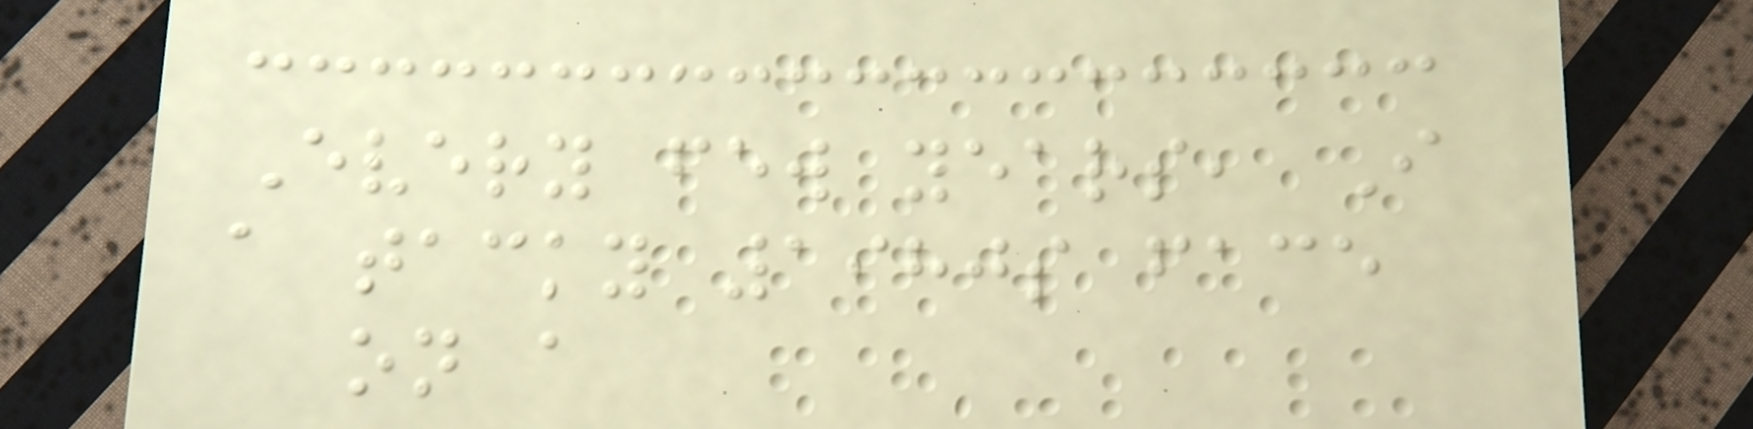Every few years, I
a tacky 1980s face
on a
